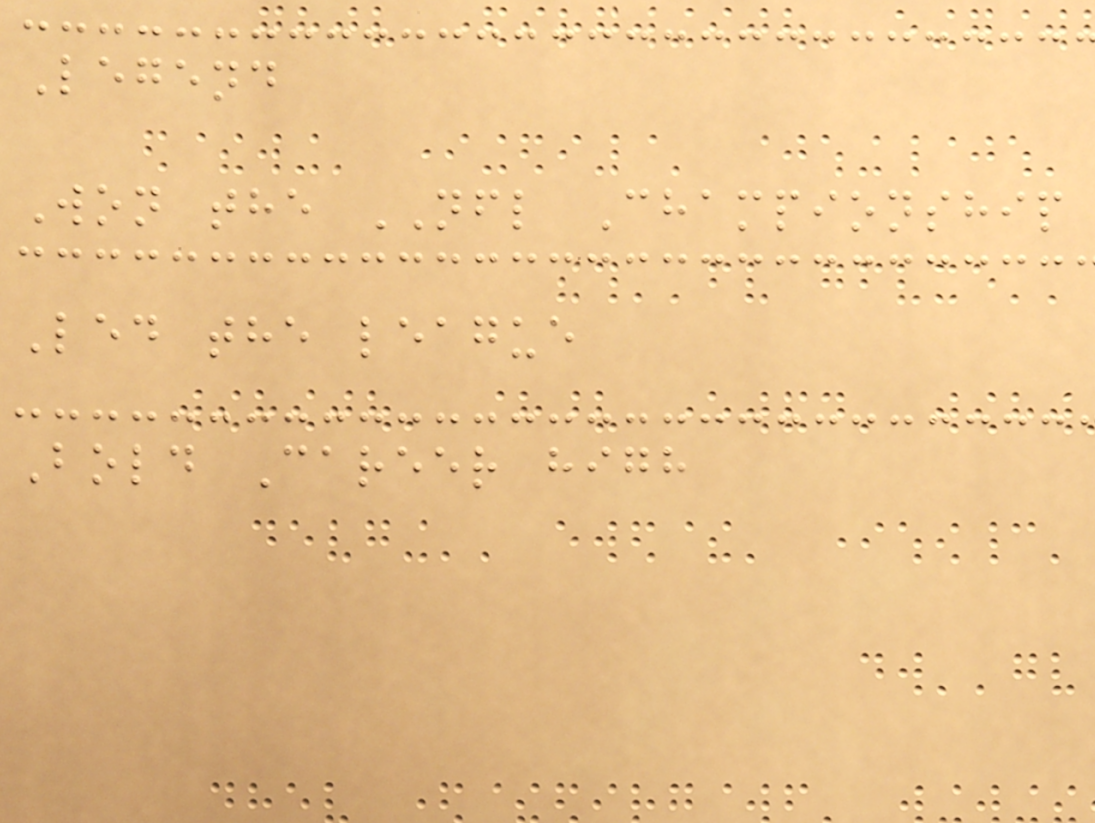Legend
Won the NFL Championship
Led the league
Bold Career high
